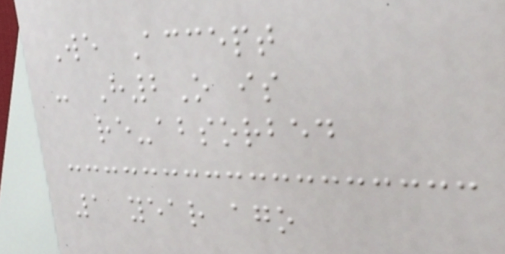We Accept
- H2O is
re-absorbed
1 year ago
